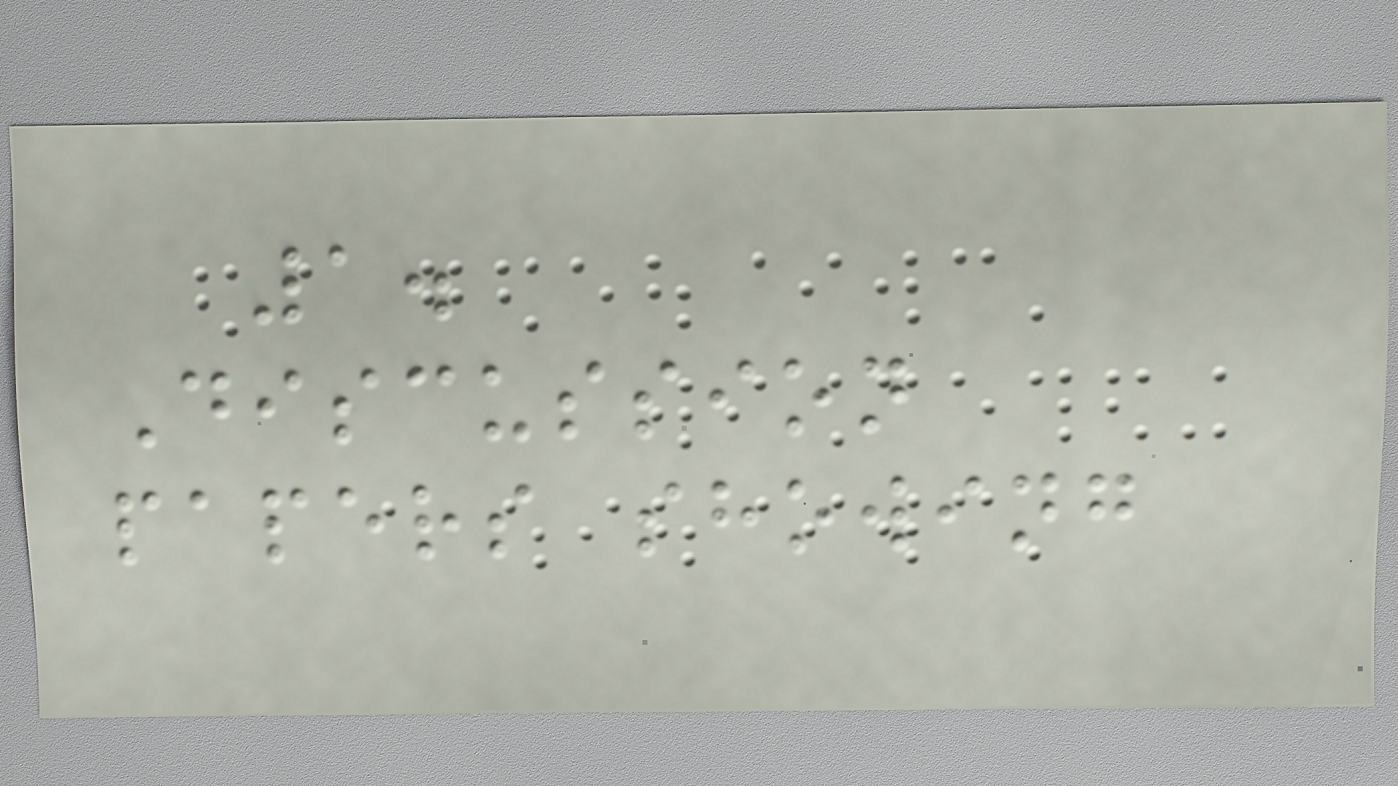1.
Discussion
papers showing
